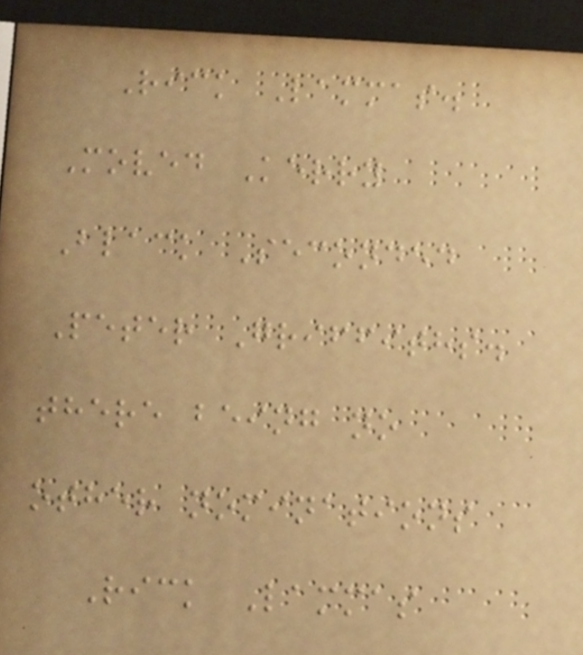Rick Lammas.
Moved Kerry
Black Seconded
Peter Griffiths.
there being no
other nominations
Rick Lammas
